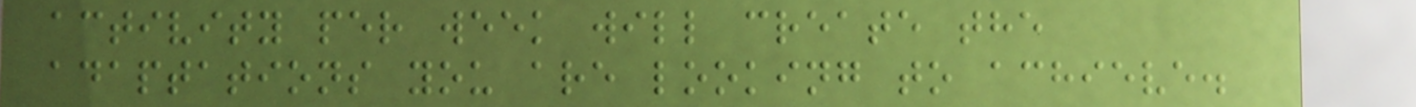activity per week will create the
adaptations you are looking to achieve.
